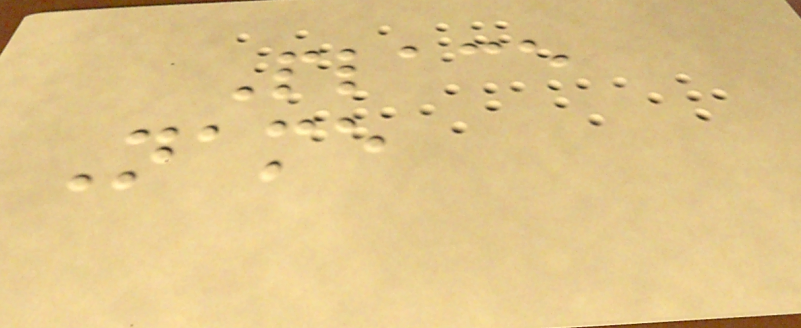Place
Name
